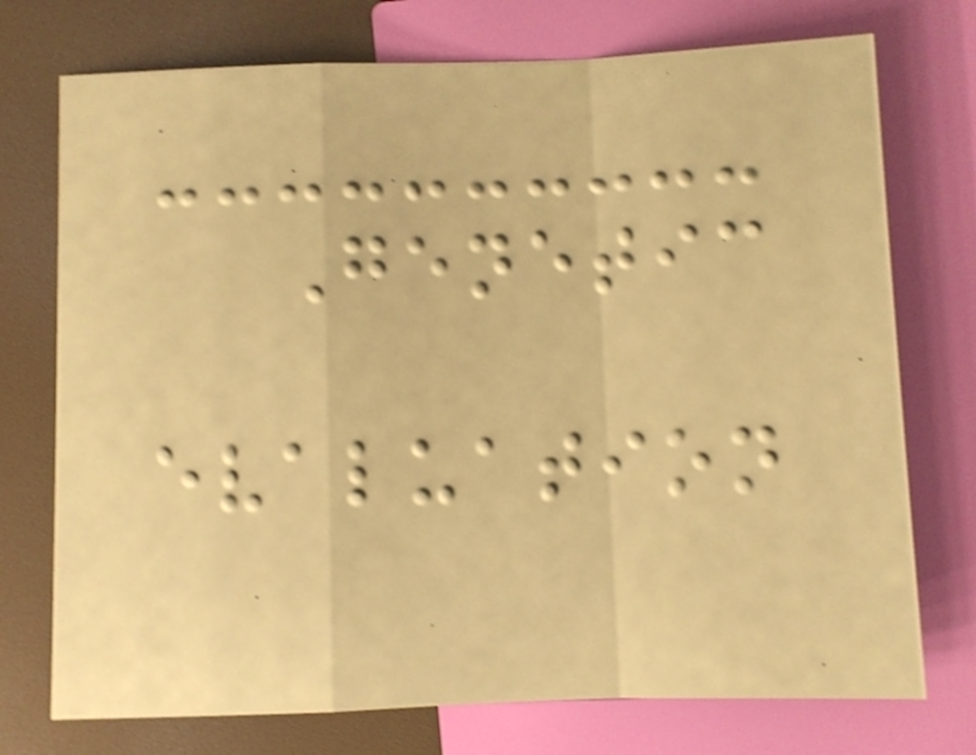Genetic
evaluation
